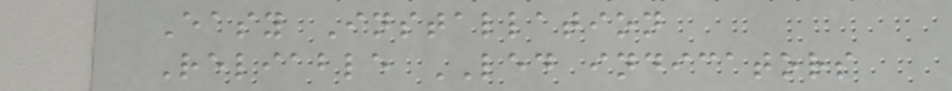Easy Installation
Reliable LED indicators
